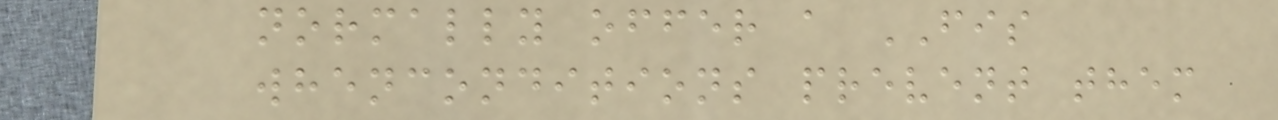normally offer a FIS
whenconditions prevent them
